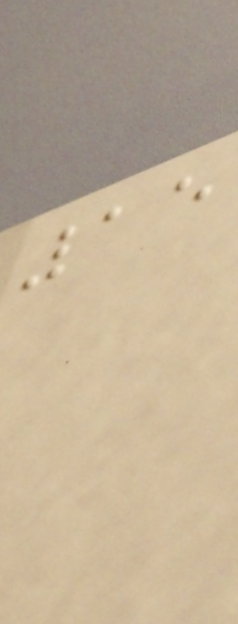15
